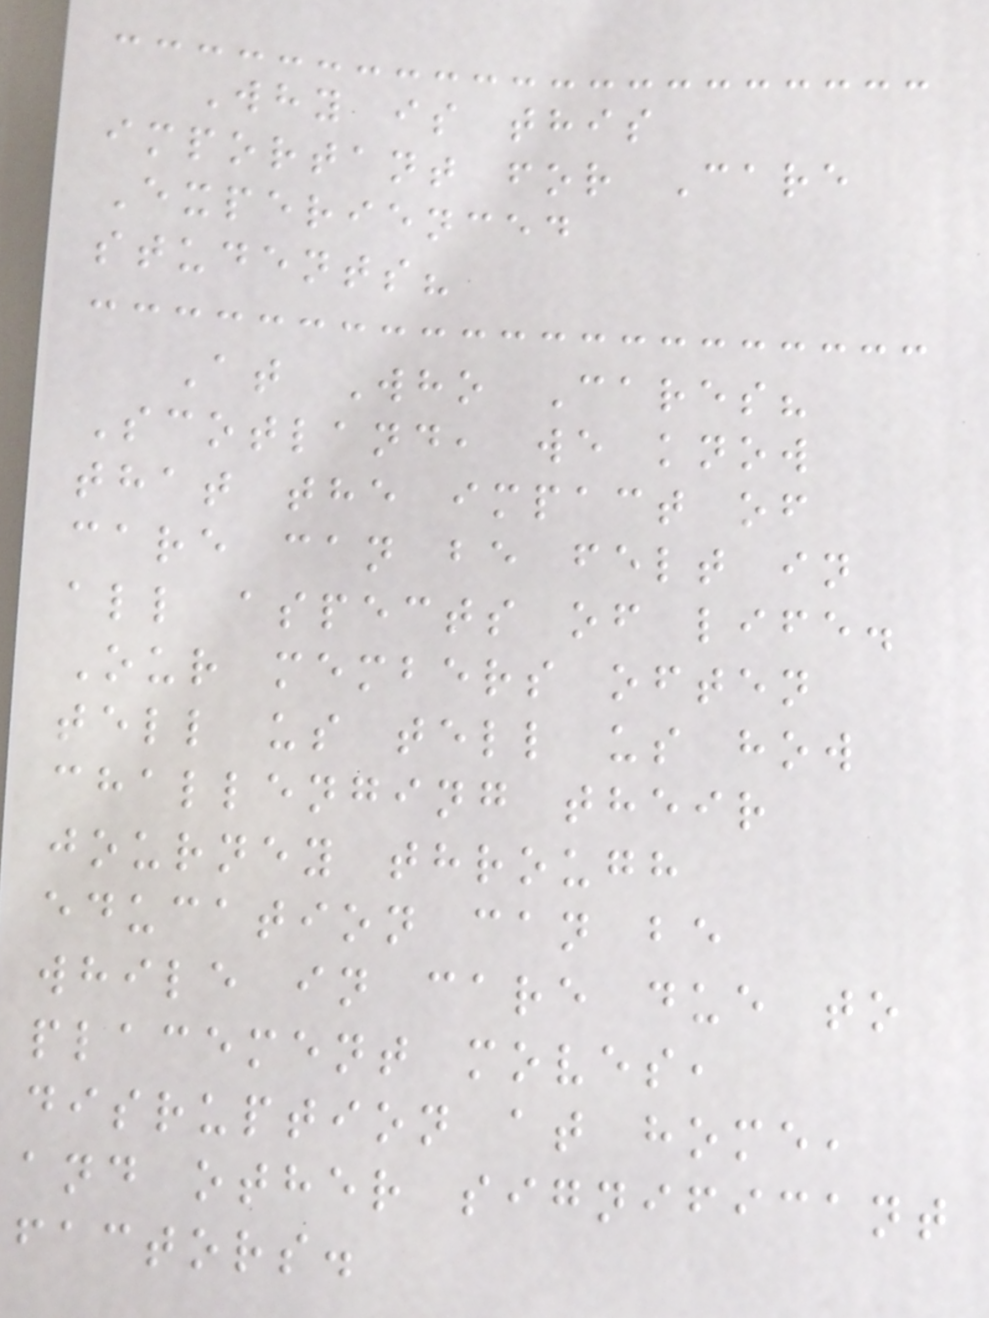Why is this
important for Care
Experienced
students?
At Who Cares?
Scotland, we know
that the impact of
care can be felt in
all aspects of life.
Our members often
tell us tell us how
challenging their
journey through
education can be
while in care due to
placement moves,
disruption at home,
and other significant
factors.
